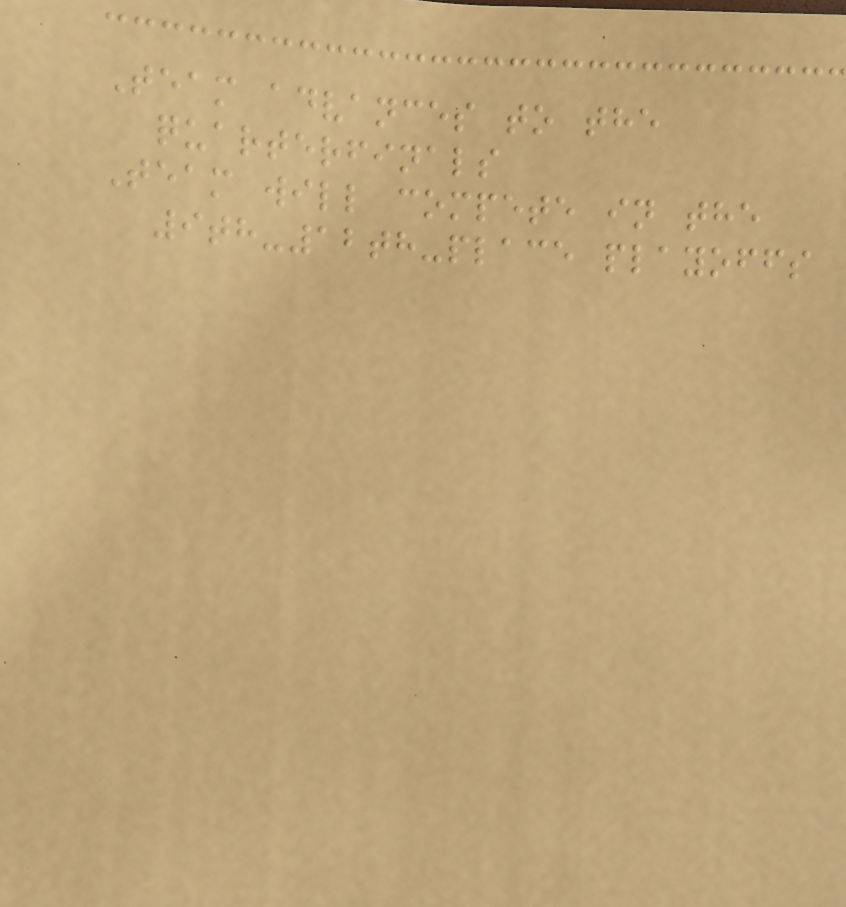Team advances to the
quarterfinals
Team will compete in the
9th-12th-place playoffs
